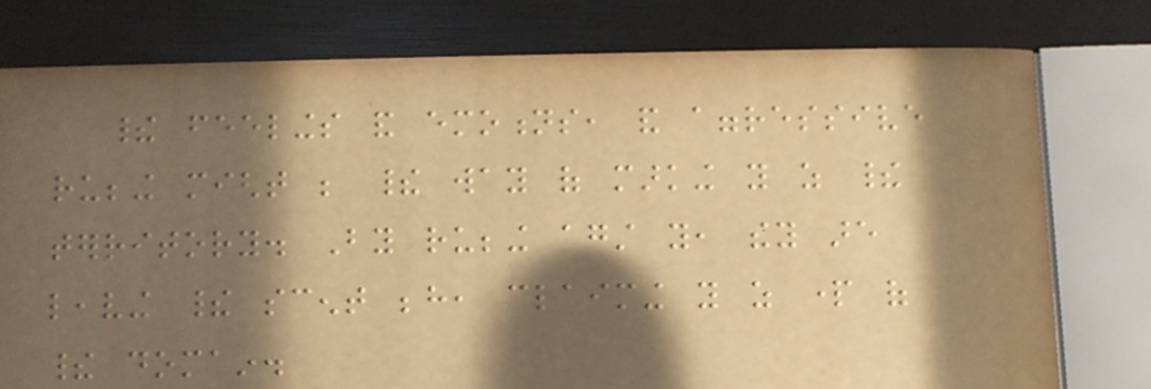their feelings and emotions, and aggressive
rubbing might be their way of marking you as their
territory. By rubbing against you, they are
leaving their scent behind, claiming you as part of
their domain.
